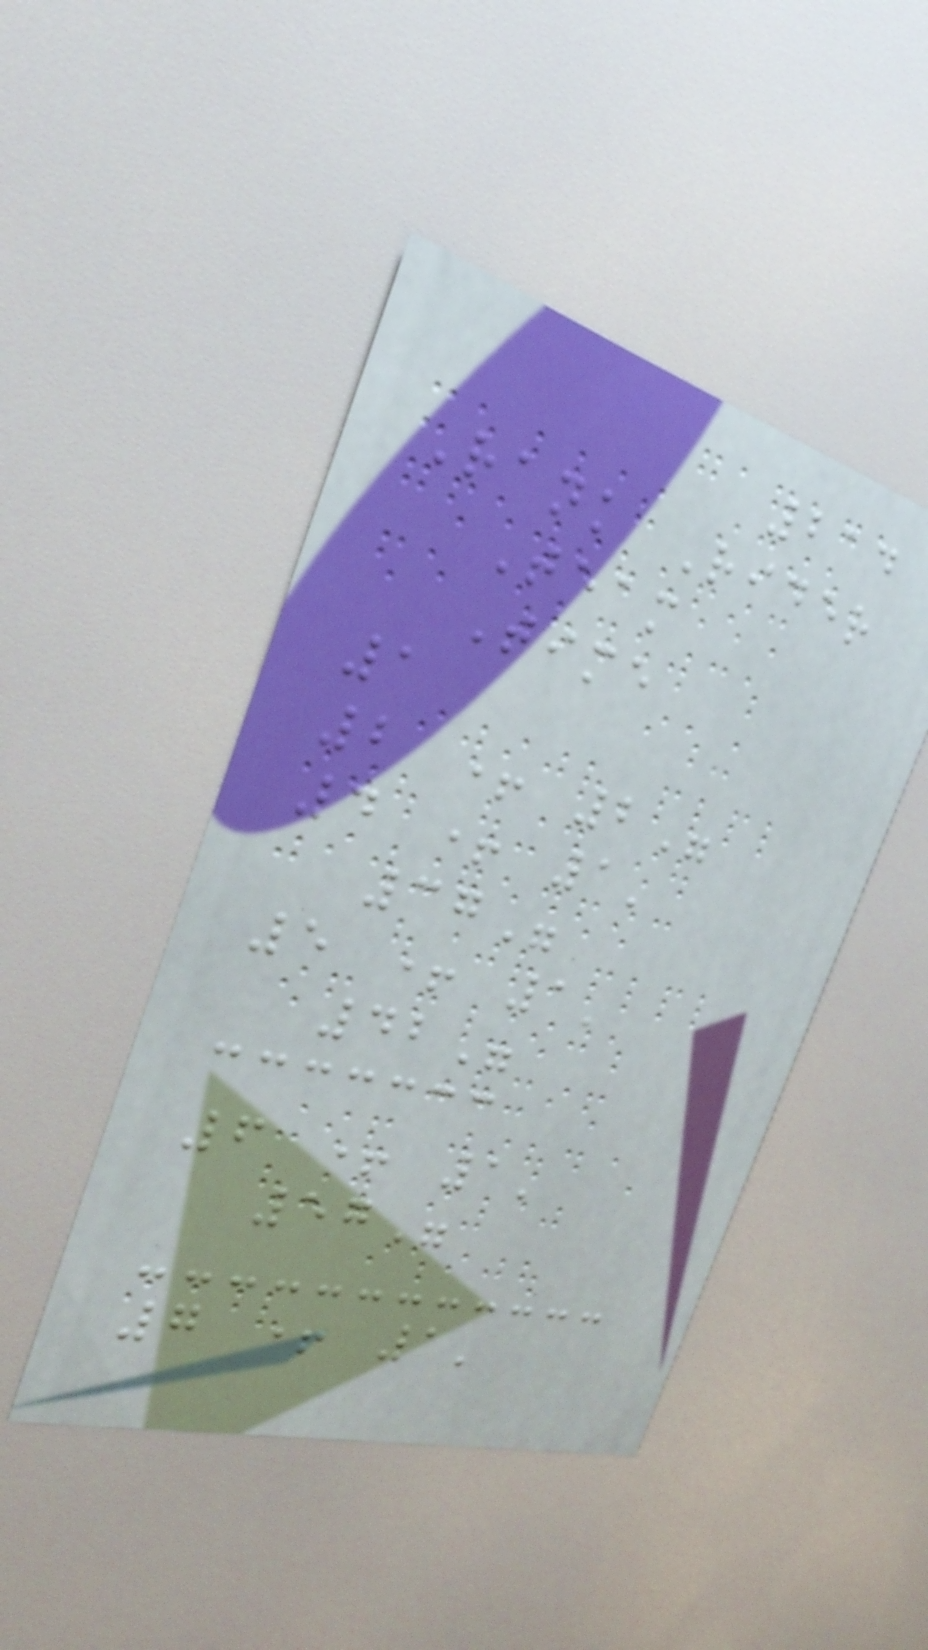214
Rank Rider
Team
Time
1
2 + 2"
4 + 1'
37"
5 + 1'
42"
6 + 1'
57"
7 + 1'
